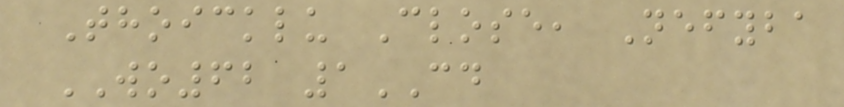Thoicklu Close, Nefyba
WO62 1CD
